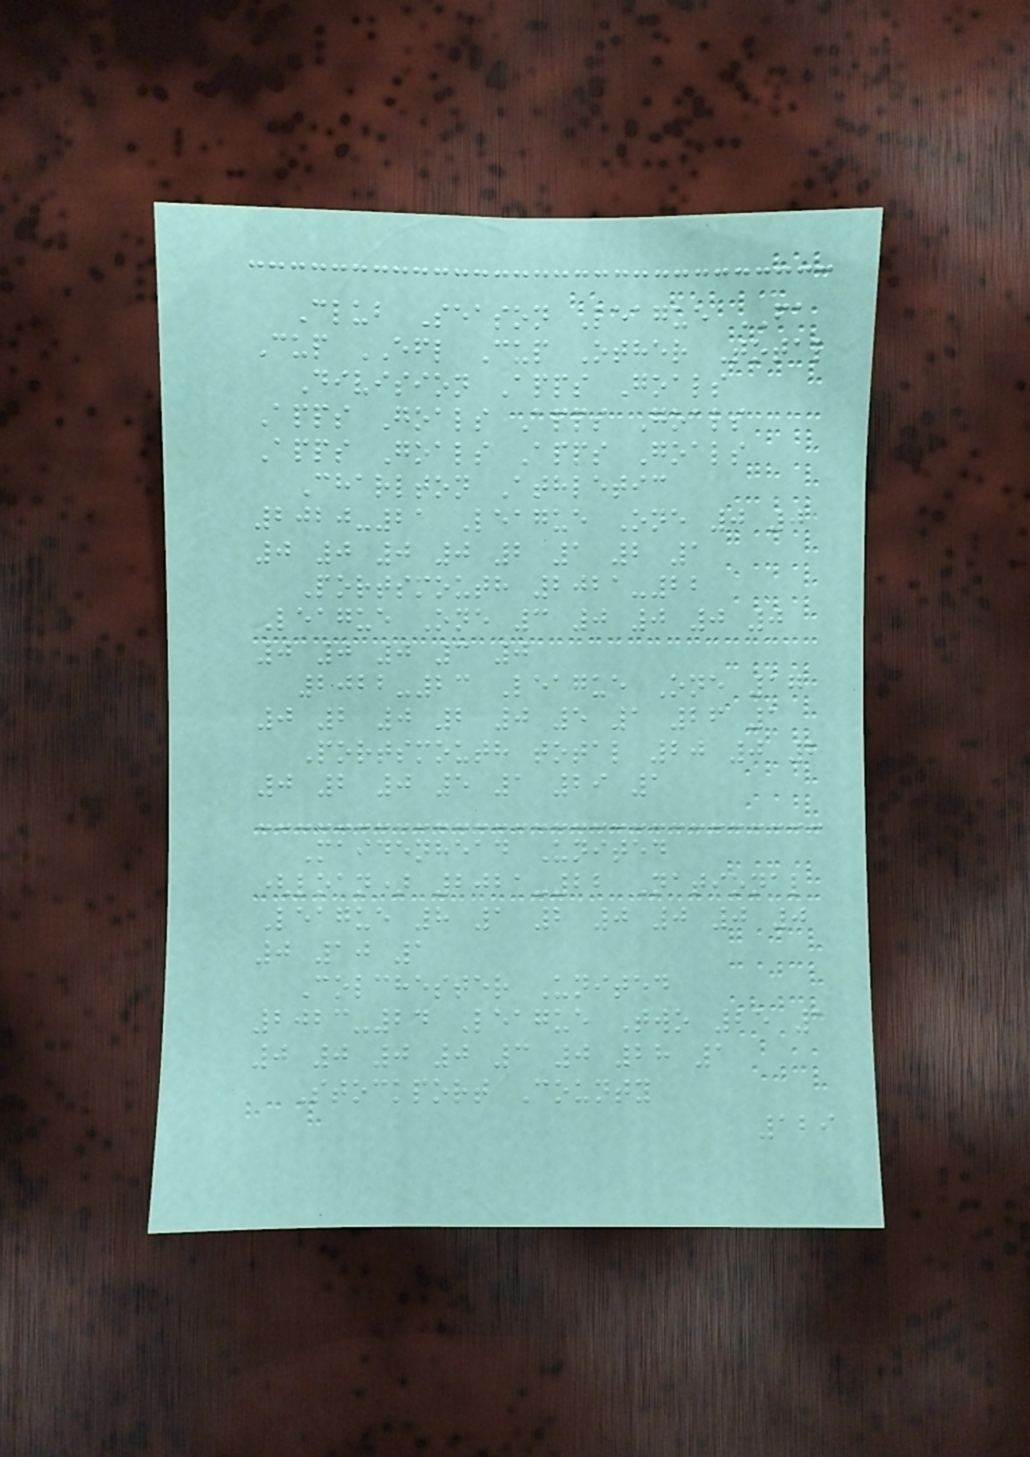Club Season League FA
Cup EFL Cup Other Total
Division Apps Goals
Apps Goals Apps Goals
Apps Goals Apps Goals
Charlton Athletic
2020-21 League One 0 0
0 0 0 0 2 1 2 1
Portsmouth 2021-22
League One 3 0 0 0 0
0 0 0 3 0
2022-23 League One 17
0 2 0 2 0 5 1 26 1
Portsmouth total 20 0 2
0 2 0 5 1 29 1
Maidenhead United
(loan) 2021-22 National
League 8 1 2 0 0 0 0
0 10 1
Colchester United
2023-24 League Two 25 1
0 0 0 0 3 0 28 1
Stockport County
129
